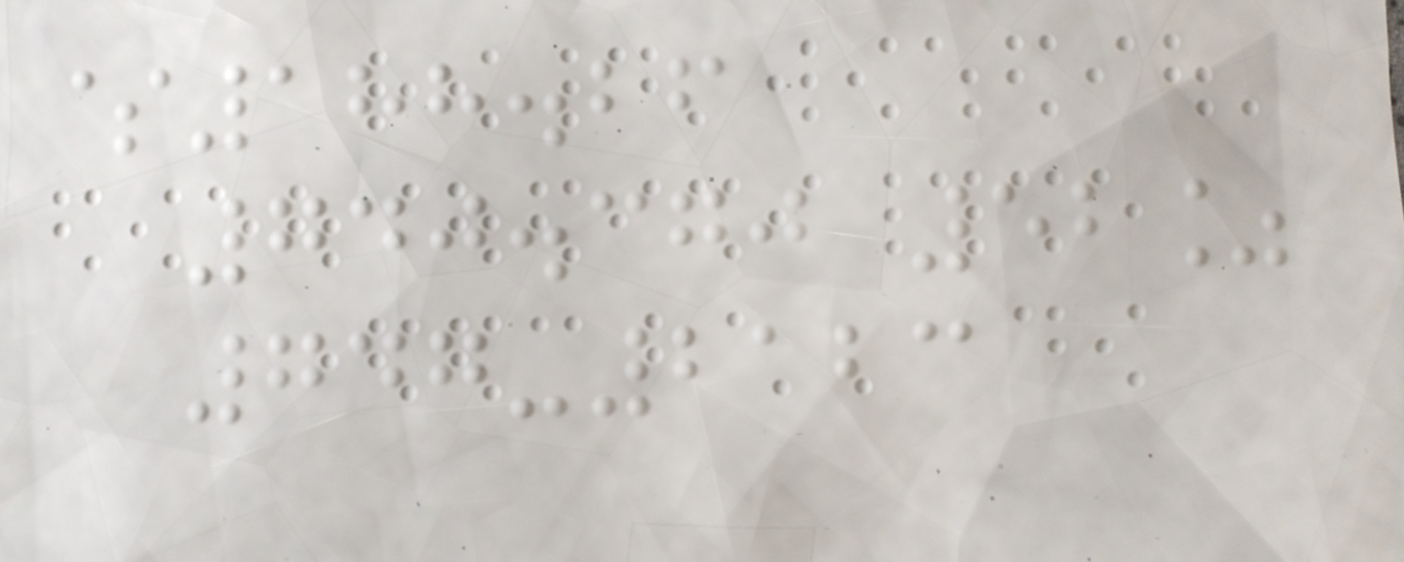$188.26
740.370 52%
747-2123
